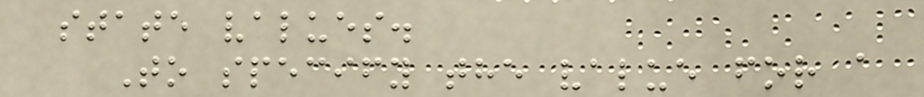state values.
To specify the value for a
